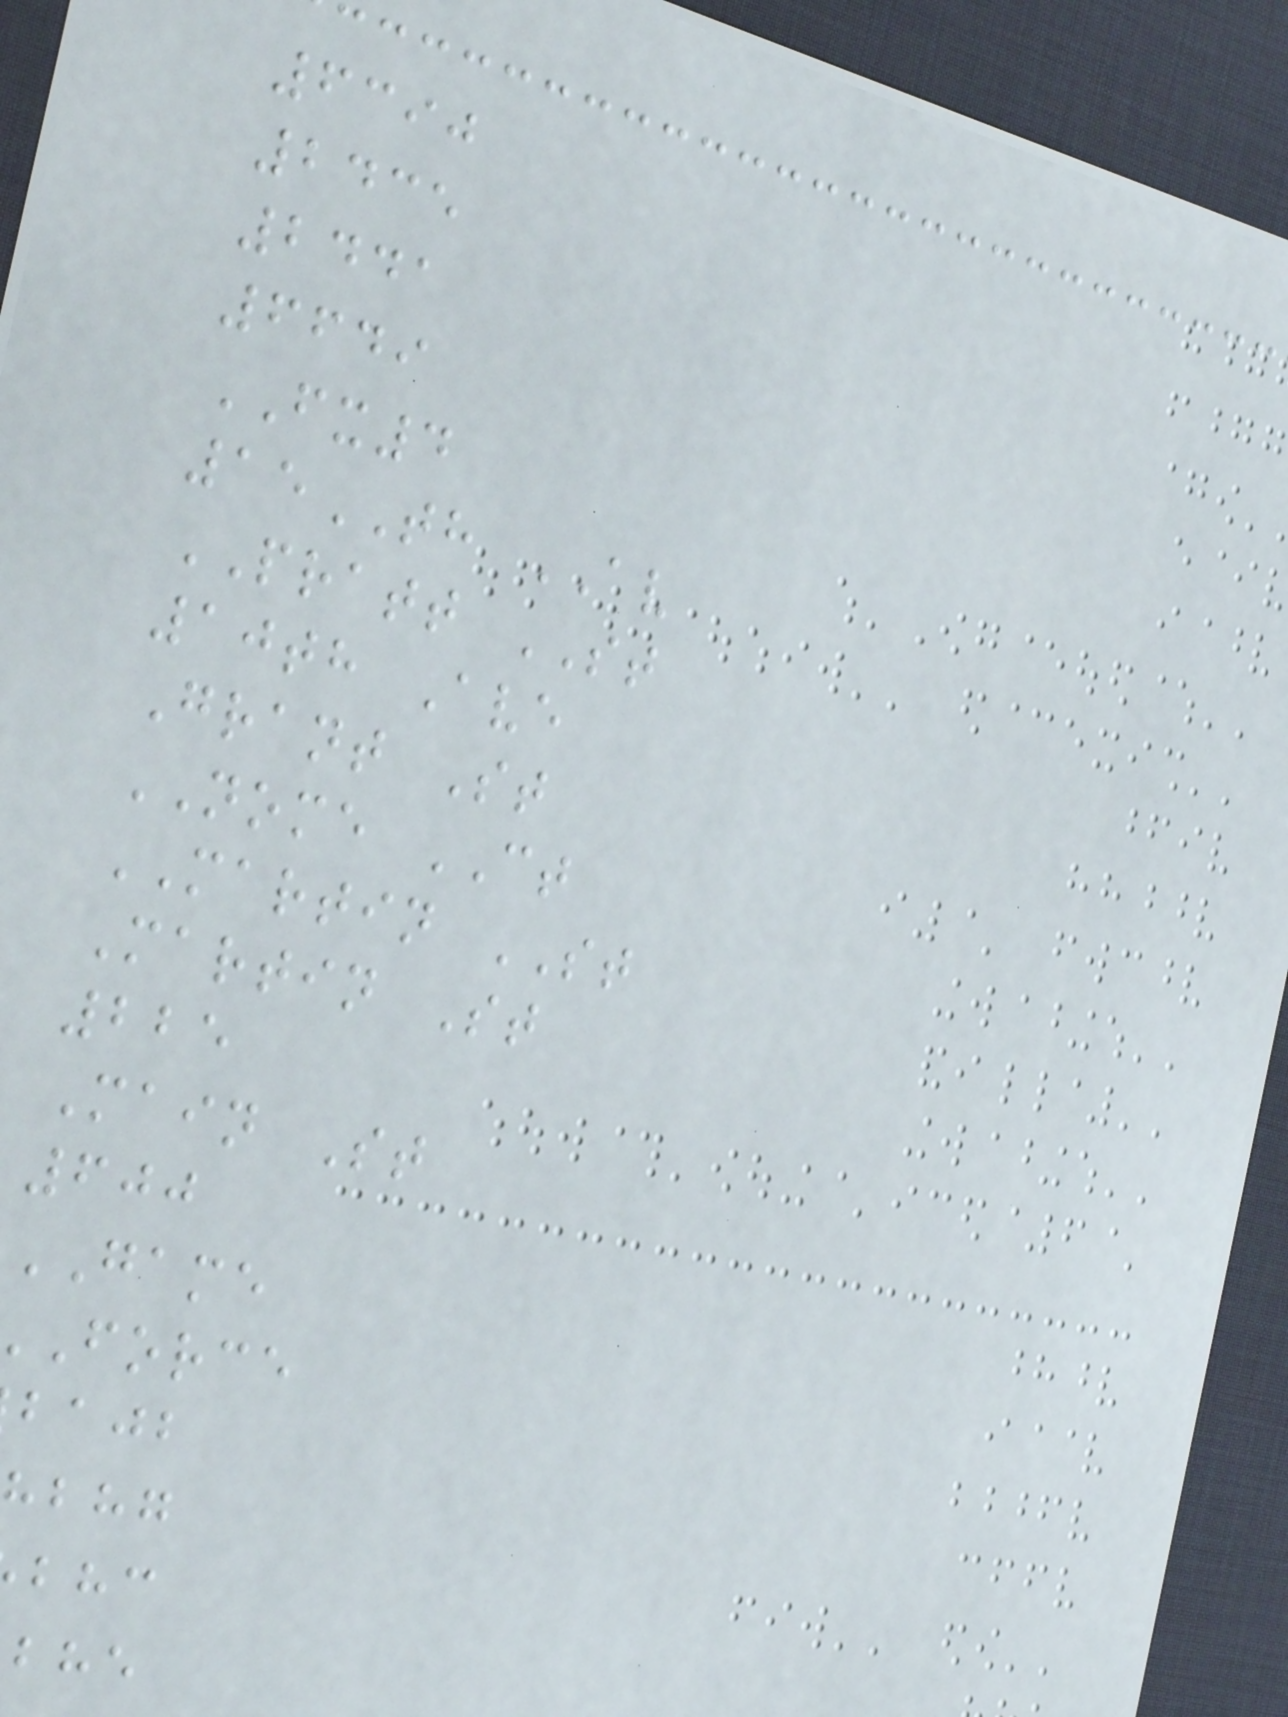6390
2435
2441
6649
FX4
15TH AV
PRATT ST
10th Ave
Grant St
NOME CT
MARTIN ST
Martin St
225
Main St
600
GAME
force
bajb
